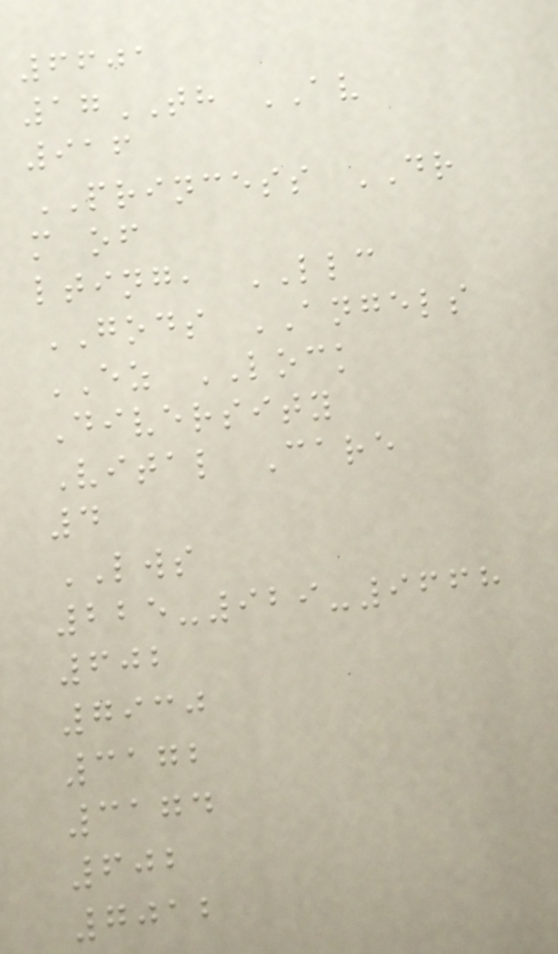6601
17TH AV
916
PRINCESS DR
m of
lting, LLC
GODS ANGELS
EZ LOCK
Diversity
Vital Care
4
LWS
225-929-9668
602
7930
3172
3174
602
7012
